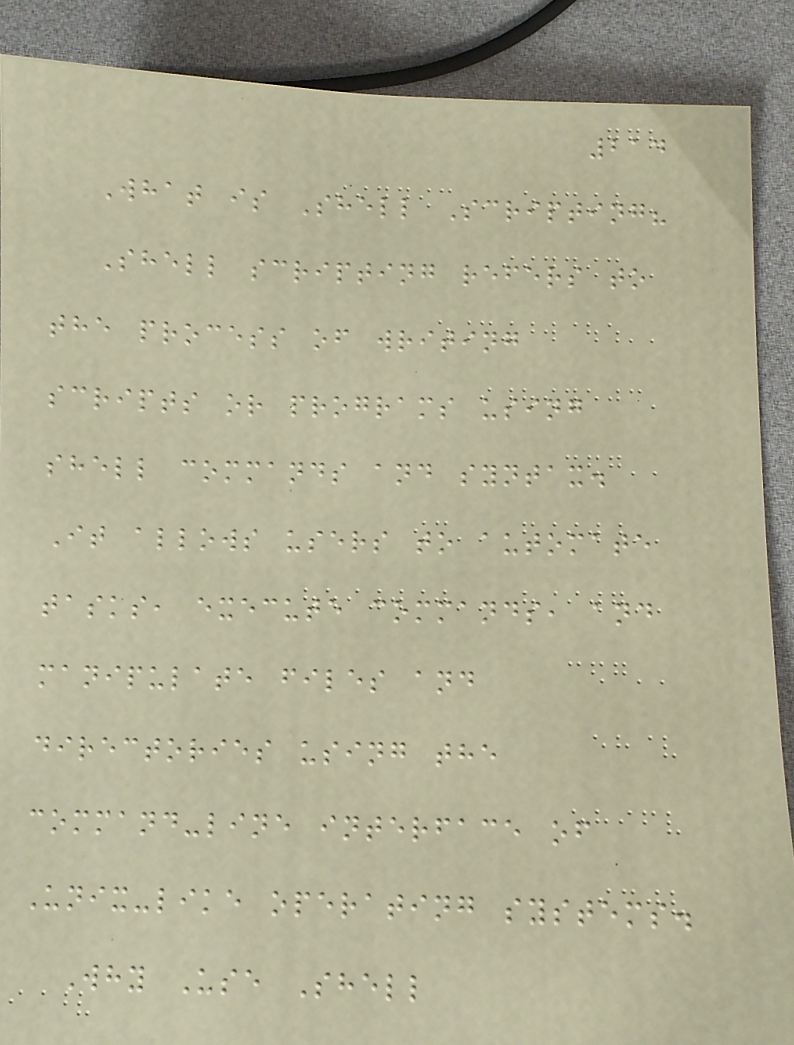214
What is Shell Scripting?
Shell scripting refers to
the process of writing
scripts or programs using
shell commands and syntax.
It allows users to automate
tasks, execute commands, and
manipulate files and
directories using the
command-line interface of
Unix-like operating systems.
Why Use Shell
